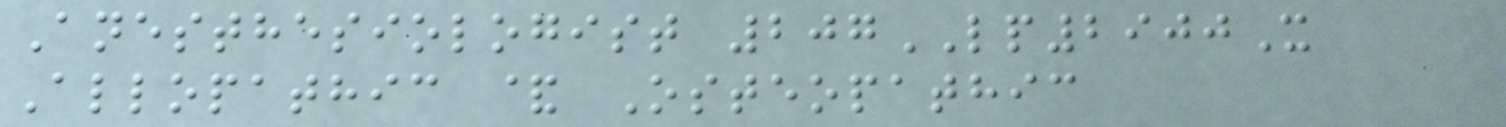Anesthesiologist 207LP2900X
Allopathic & Osteopathic
